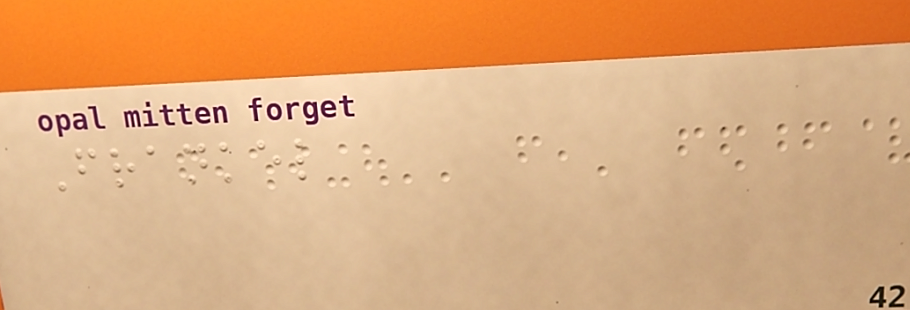Frankel
